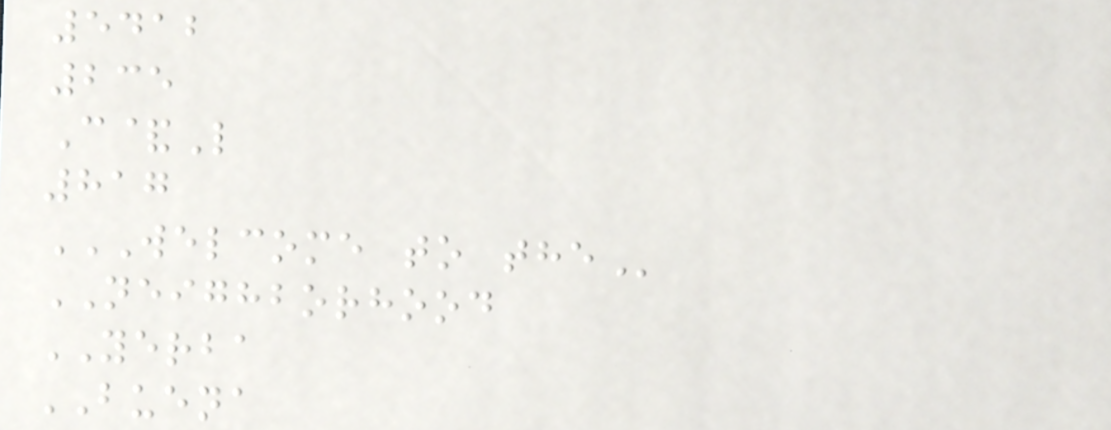5412
235
C&L
817
WELCOME TO THE
NEIGHBORHOOD
YERBA
BUENA
